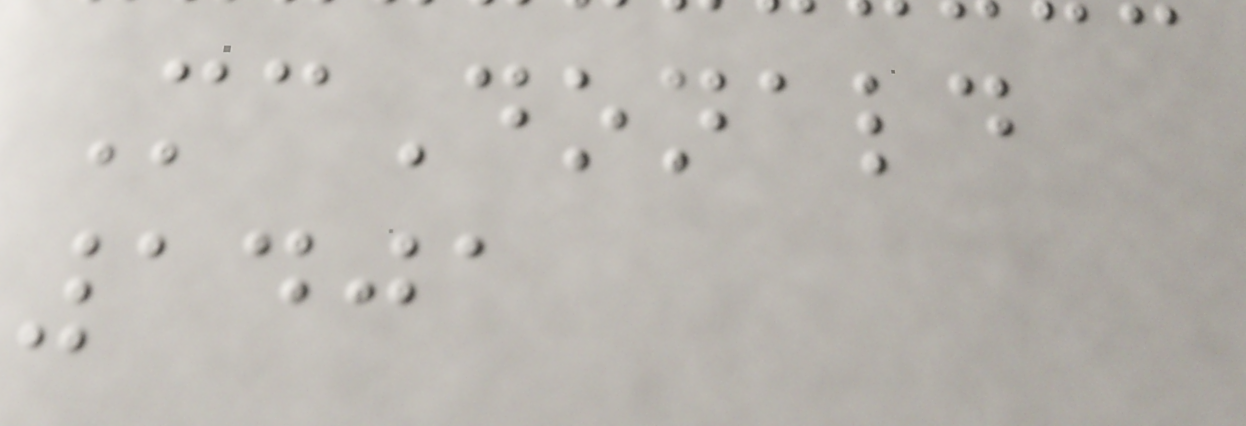McDonald
1401
